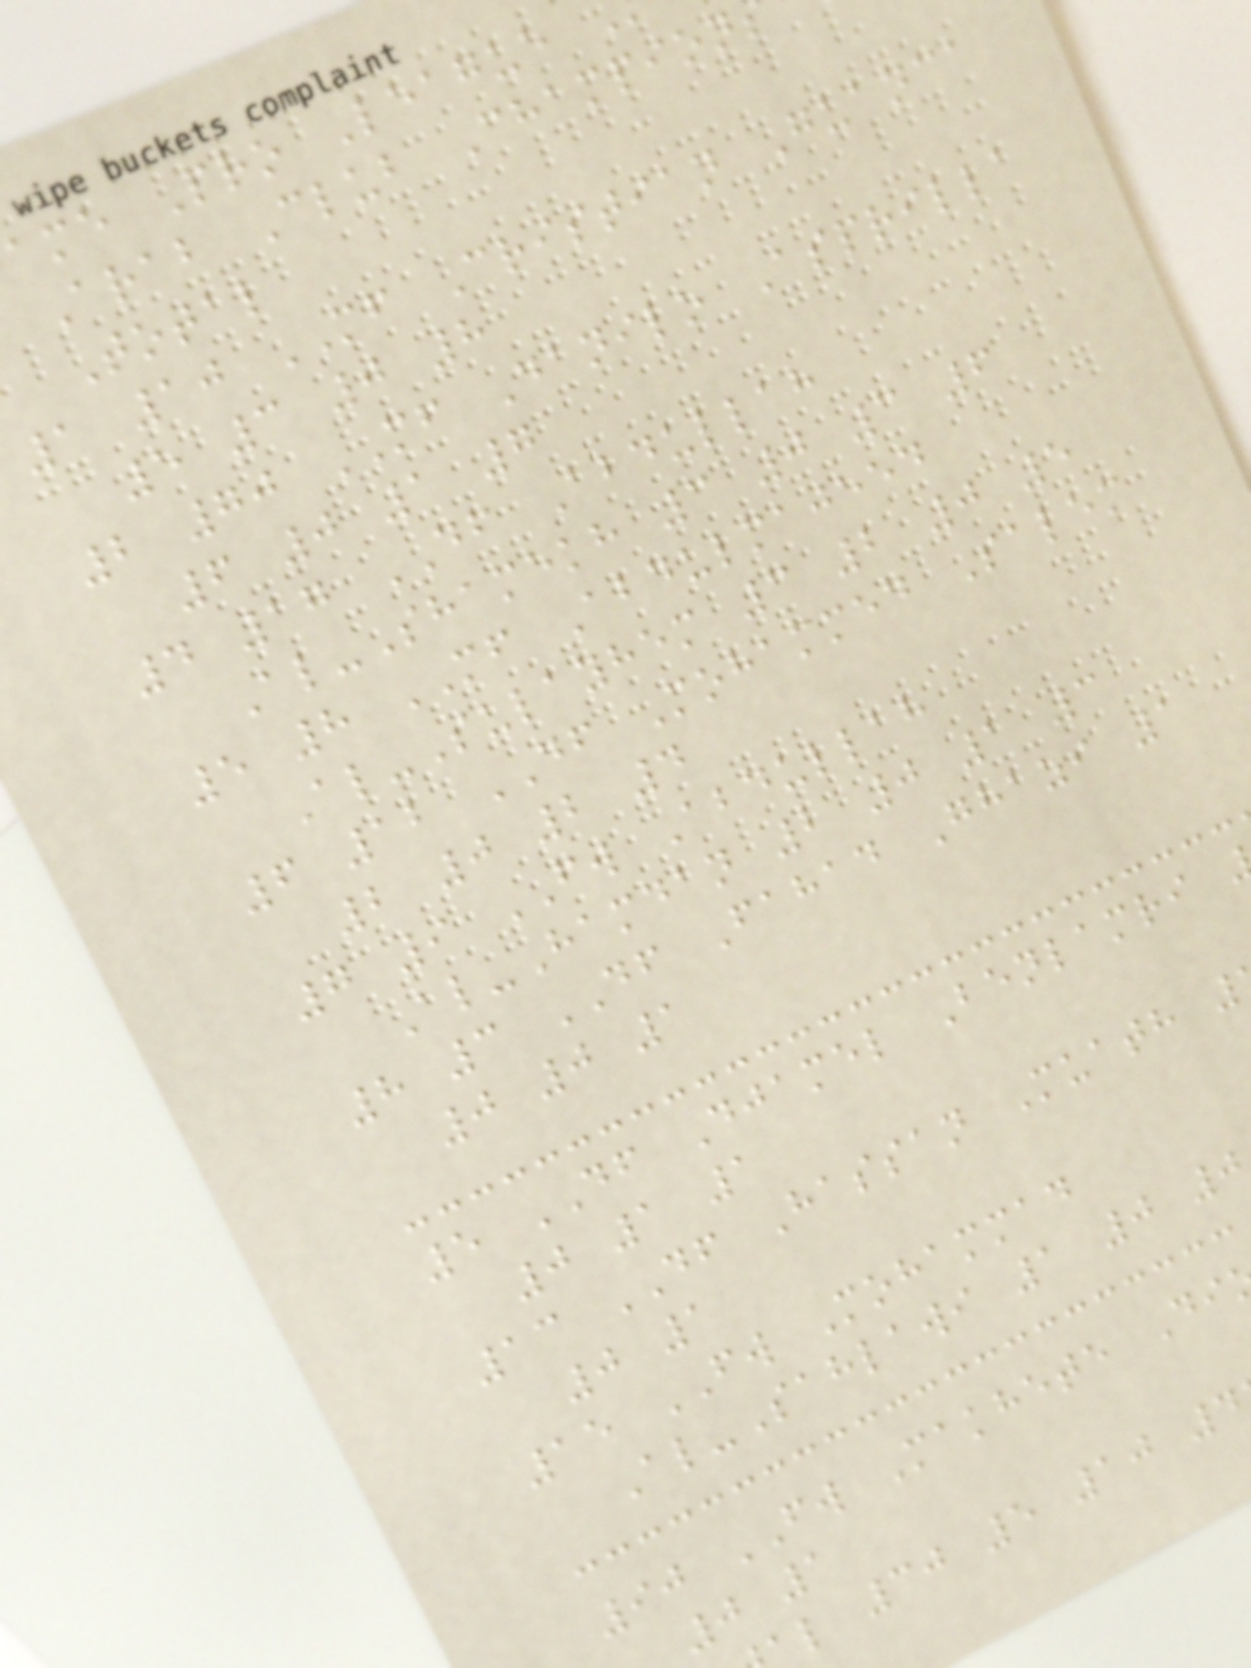ame Pro League
Arab Club Champion
Total
1 10 MF Cristian Guanca
5 3 0 8
2 70 MF Danilo Asprilla
6 0 1 7
4 17 DF Abdullah
Al-Shamekh 3 0 3 6
5 8 MF Abdulmajeed
Al-Sulayhem 3 2 0 5
6 12 DF Mohammed Salem
2 0 2 4
7 9 FW Abdullah
Al-Hamdan 2 0 1 3
8 3 DF Fahad Ghazi 1
0 0 1
5 DF Djamel Benlamri
0 1 1
13 DF Hassan Muath
0 1
15 FW Mohammad
Al-Sahlawi 1 0 0
90 FW Makhete Di
0 1
l 30 5 10 4
